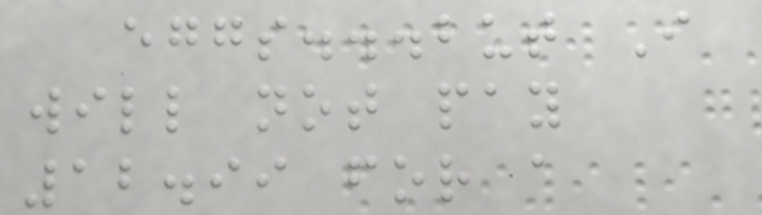eggs...but I
will not pay
12.99 for a
